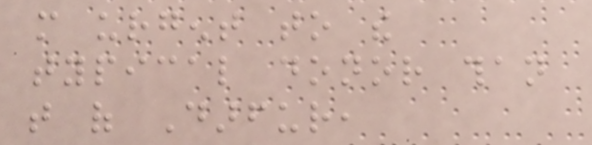more urgent to the
typical donor than
that of Darfur,
